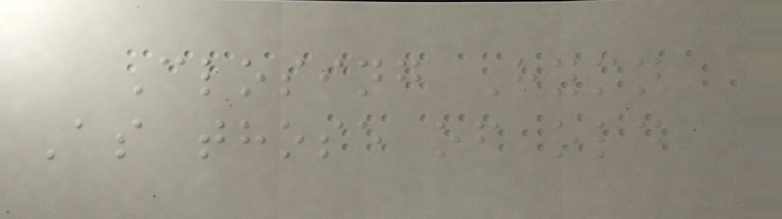Closing Hymn
As those of old
